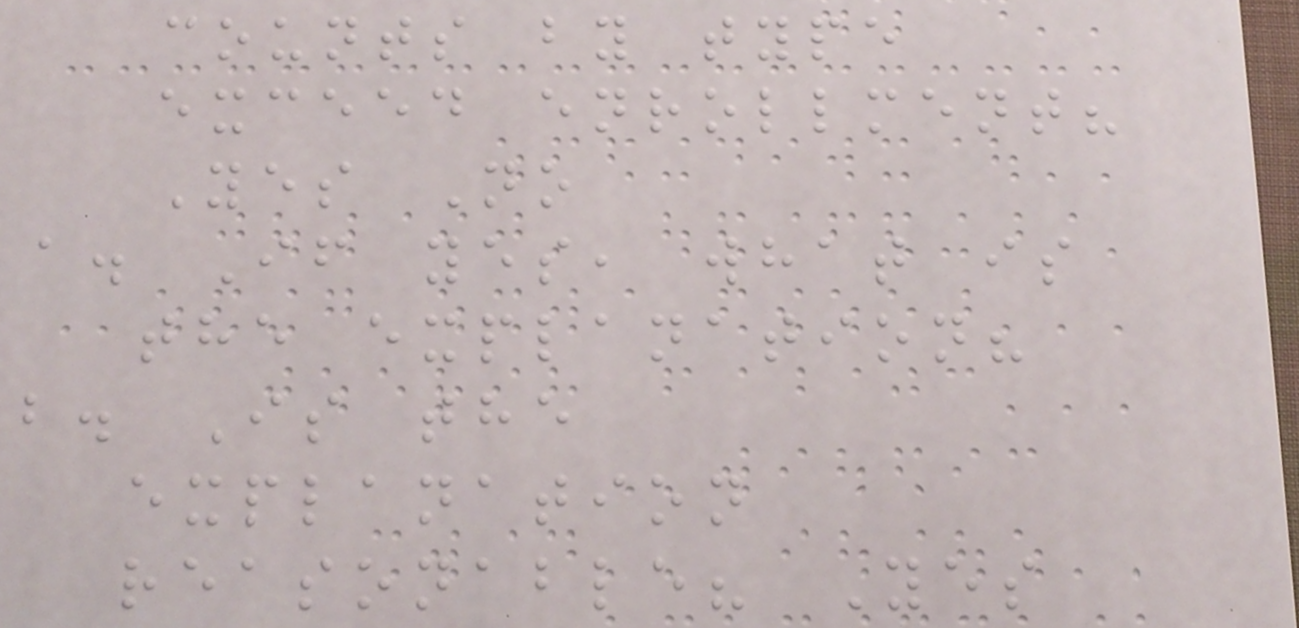counts by type
exceed enrollment?
Yes No
a. If yes, what is
the explanation?
b. Is the
explanation
reasonable? Yes
